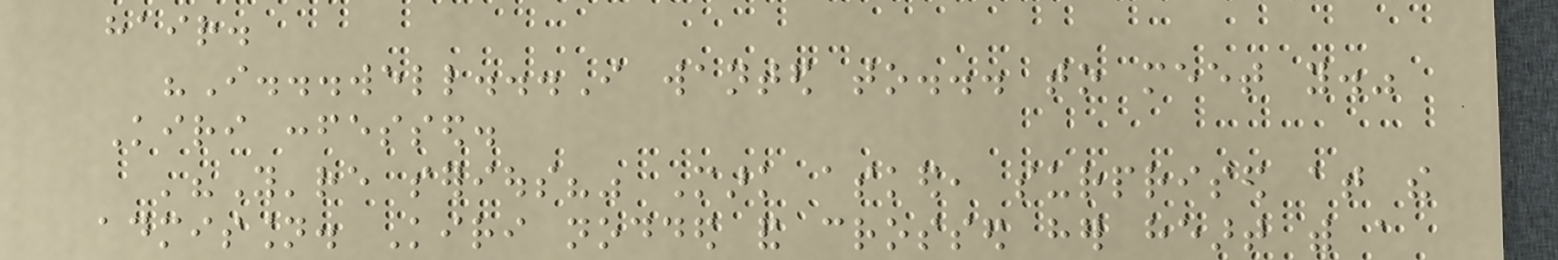hair.
"I...well...I wanted to... to meet you."
Kiri confessed.
'"You're serious?" Mark asked, surprised at the
admission. Kiri nodded and crossed her heart with a
